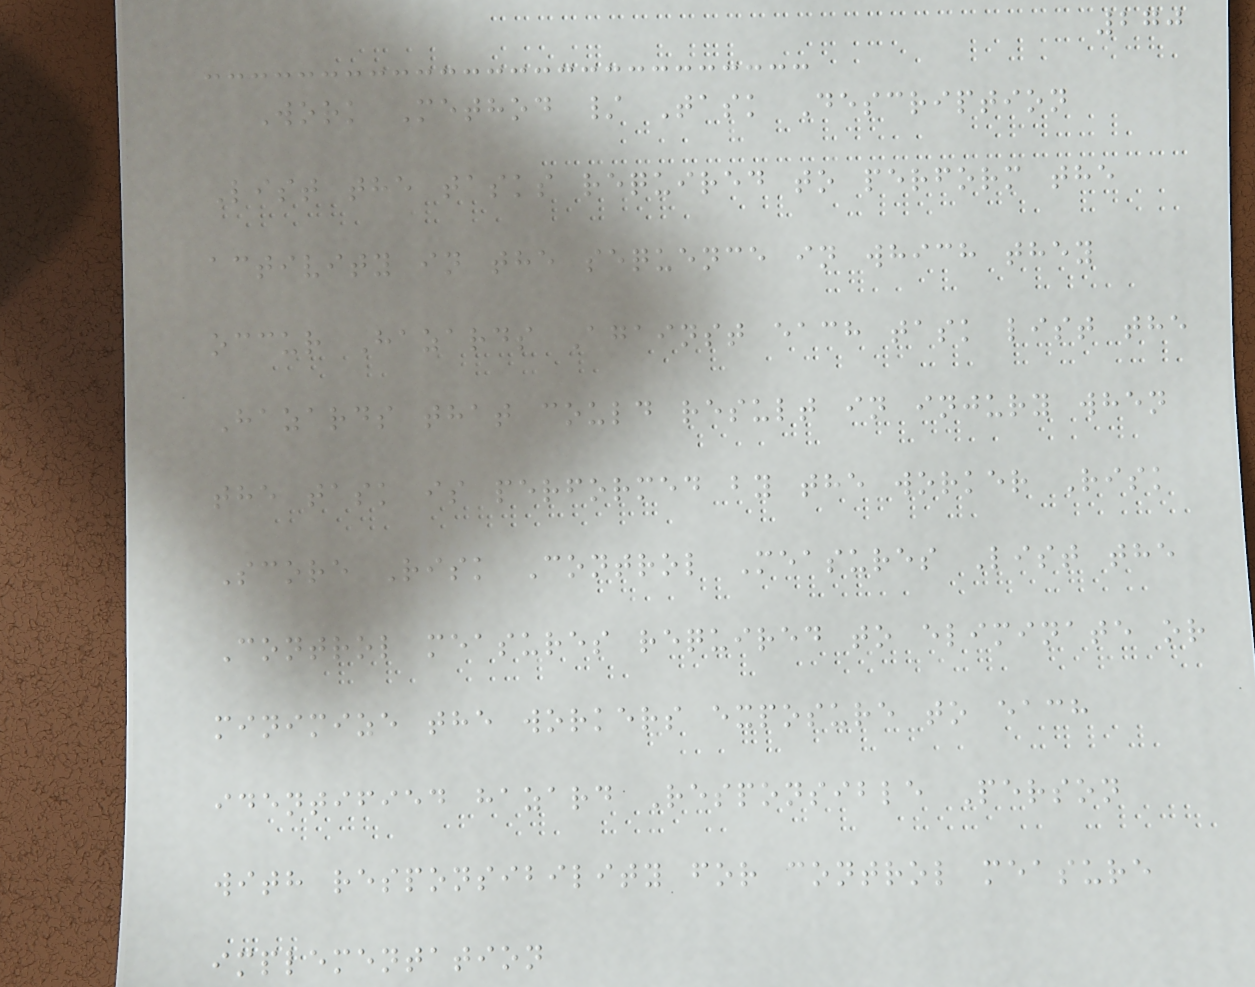270
Work Method / Task Description
List the tasks required to perform the
activity in the sequence in which they
occur Hazards Against each task list the
Hazards that could result in injury when
the task is performed by the worker Risk
Score Risk Control Measures List the
Control measures required to eliminate or
minimize the workers exposure to each
identified hazard Responsible Person
with responsibility for control measure
implementation
